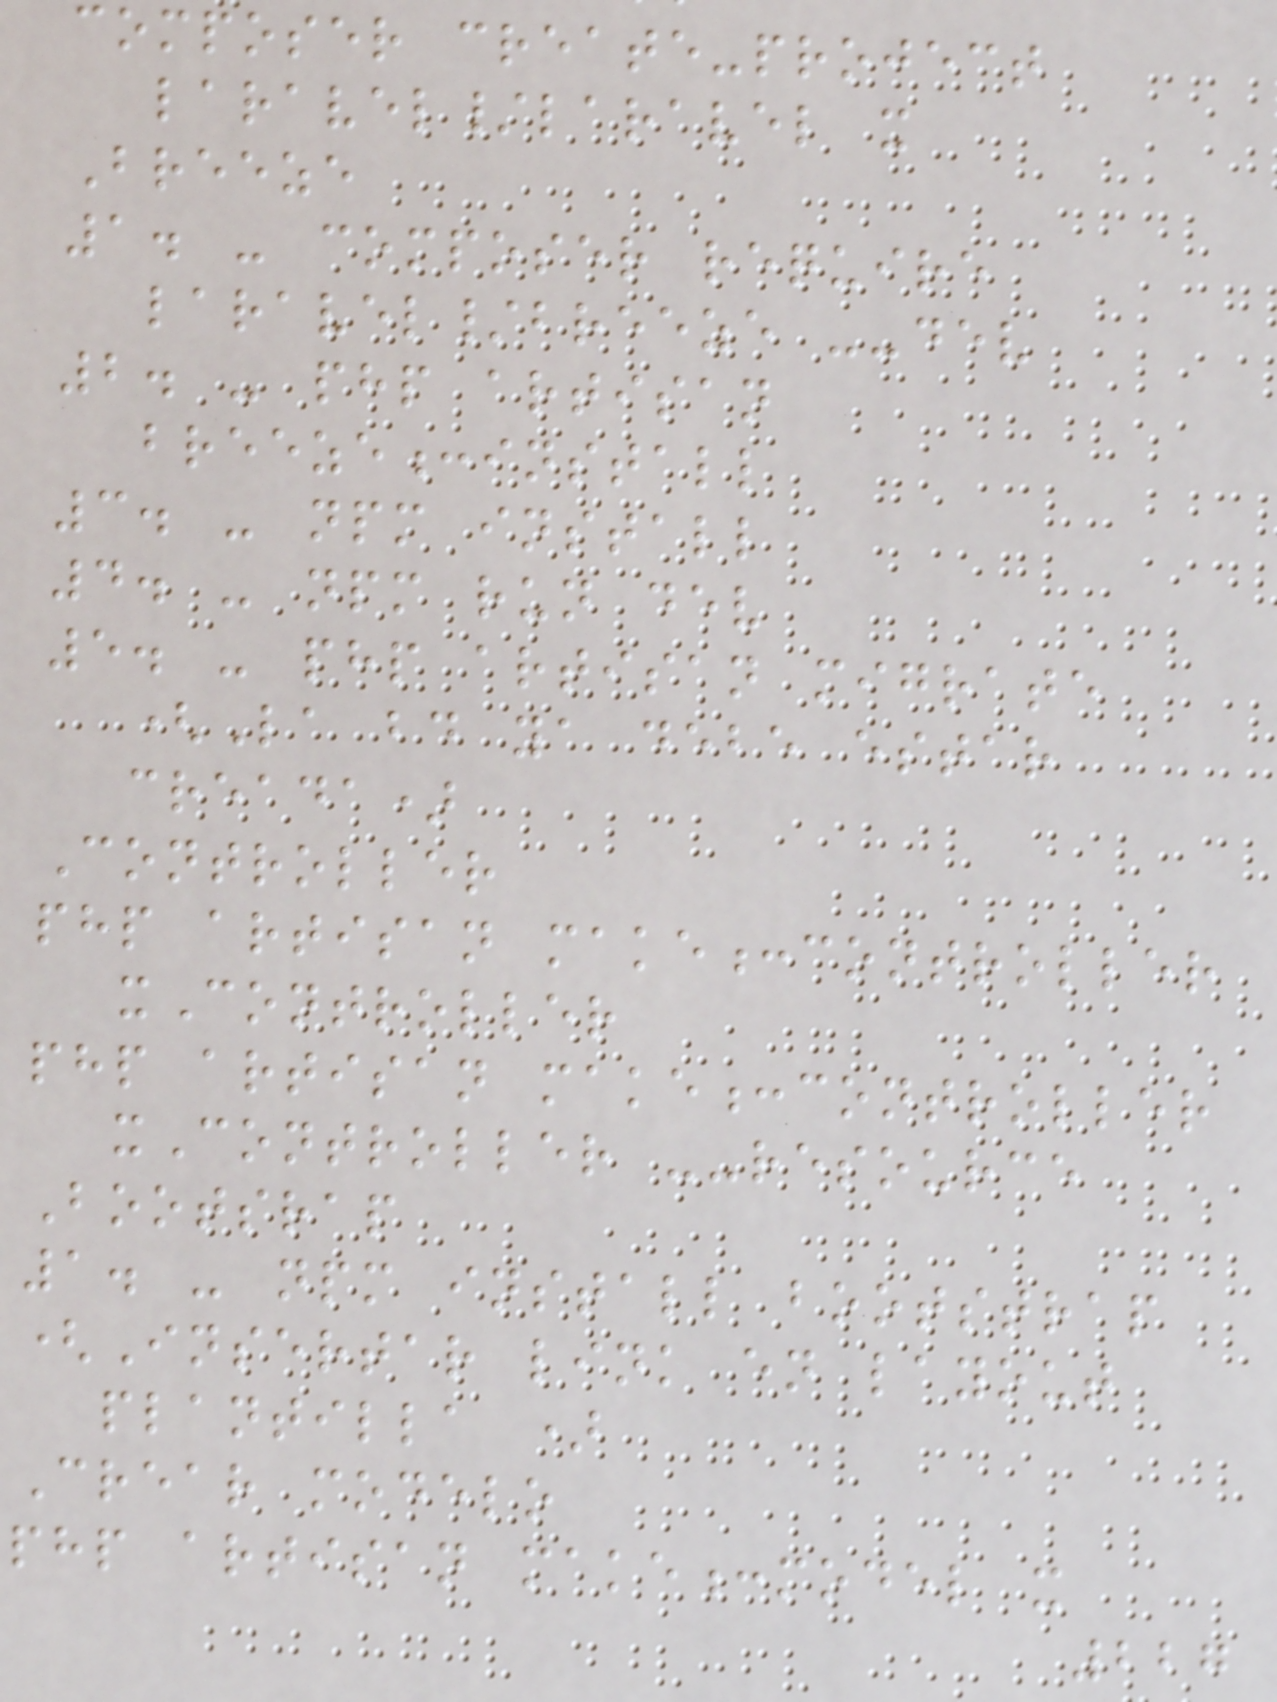composer create-project
laravel/laravel x
Breeze
1. - composer require
laravel/breeze --dev
2. - php artisan
breeze:install
3. - npm install
4. - npm run dev
5. - php artisan migrate
(La bd ya debe estar
creada)
Controller
php artisan make:controller
xController
php artisan make:controller
xController --resource
Bootsrap
1. - npm install bootstrap
(Insertar link en layout
plantilla )
Crear modelo
php artisan make:model x
227
